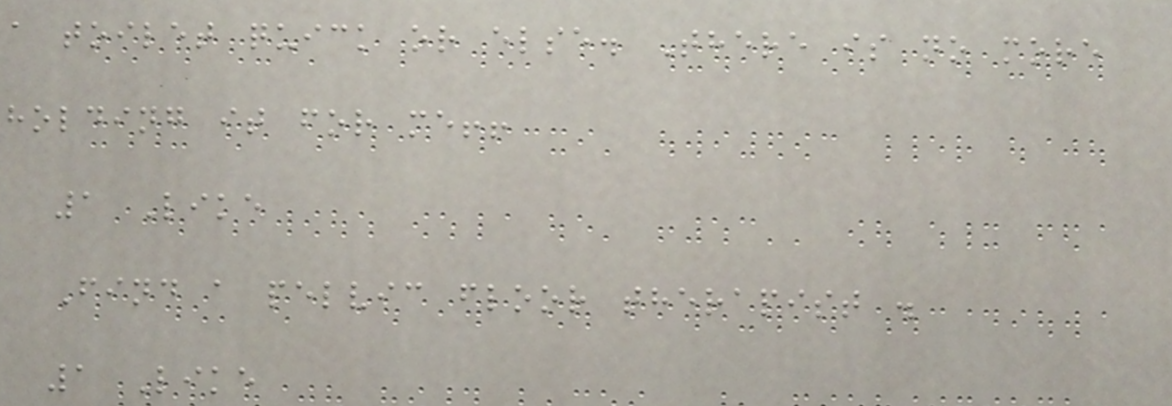a toilet quick or else. There is no more
holding it for me!!
1 Like
Find a pelvic floor therapist .
1 Like
